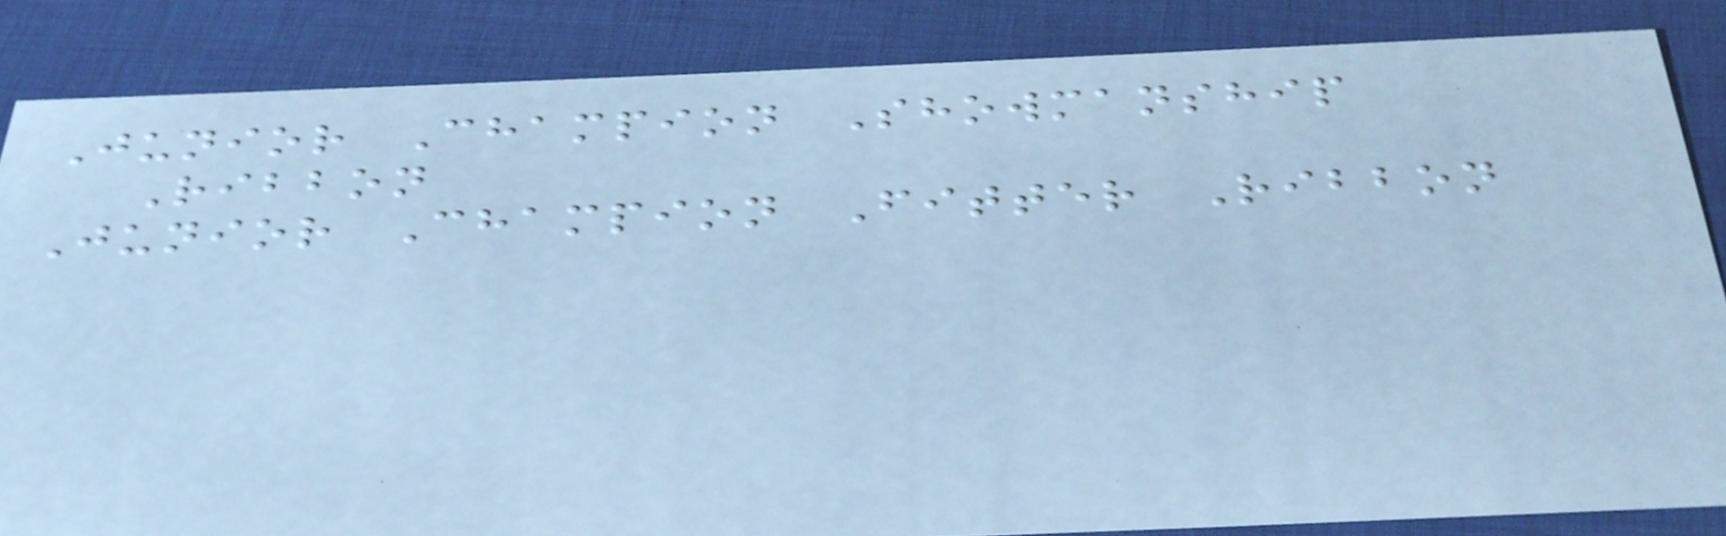Junior Champion Showmanship
Ribbon
Junior Champion Fitter Ribbon
